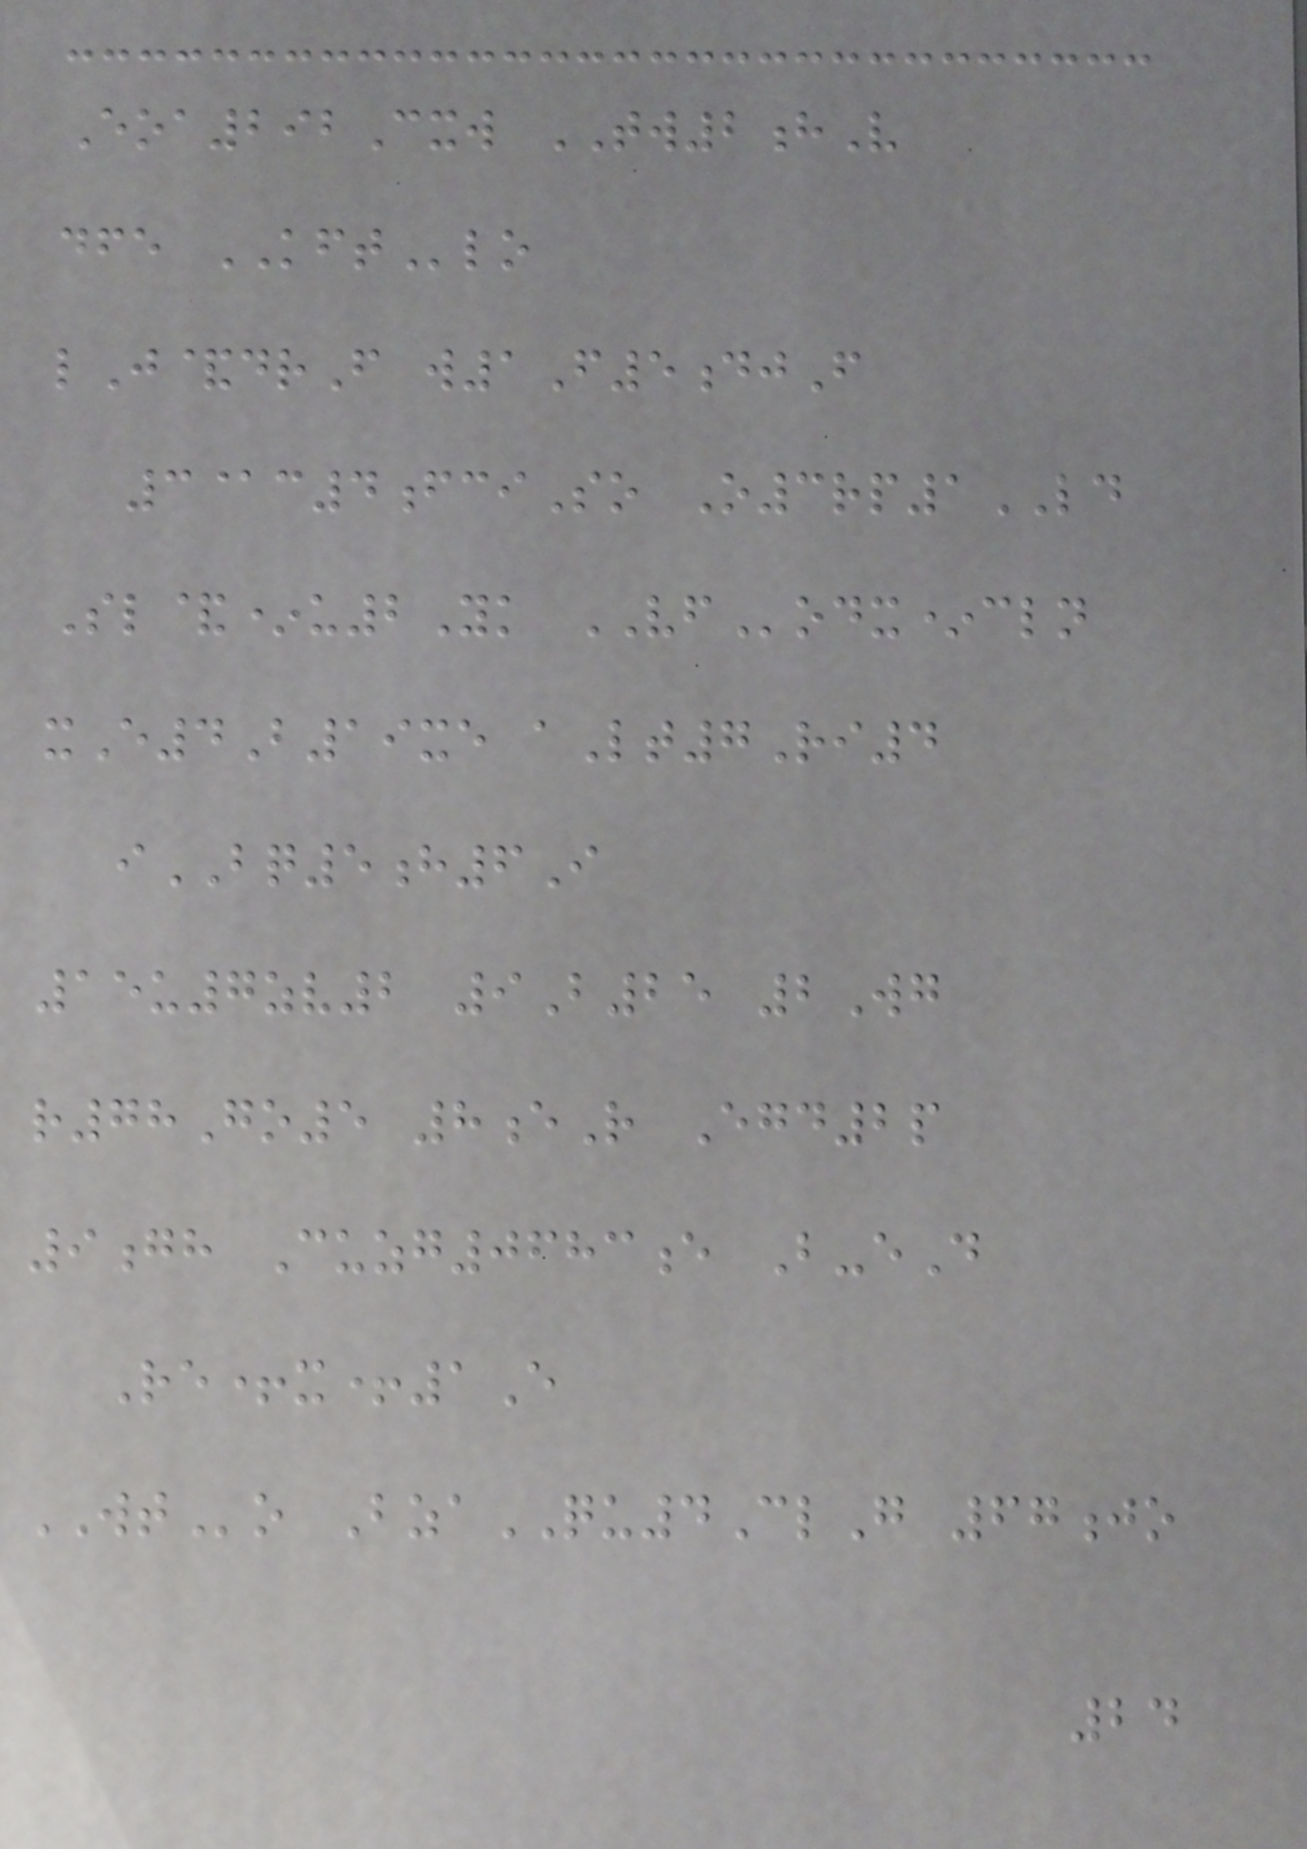Eoa292Cxw TW2hV
dfe KFTlo
lJ&drF w1F5djF
3@c4fciSo O3rp1LD
Sl&*u2Yk VFodx*cln
xE4B19xe aLt7Ri4
iBQ5h6I
15u7zv2 9B25 2Wg
r78Go5 8eR Egd2p
9gh Cuzg0683e B-eD
Re+x+1E
WTo BzaQU4ClG 67jo
24
